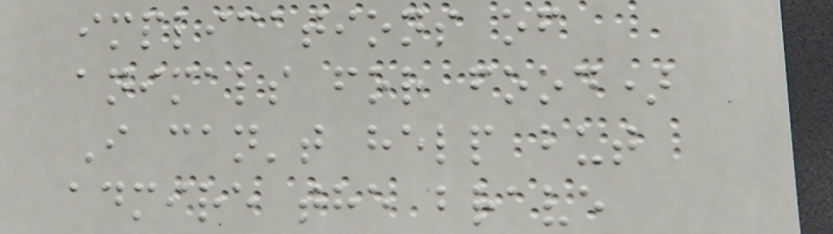implications of
animals for food)
I can't help but
admire the brave
